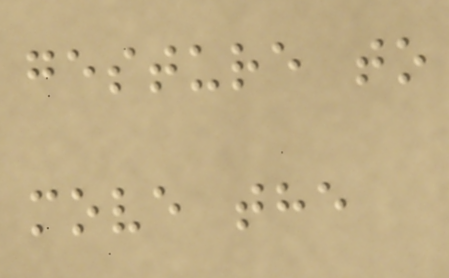gesture to
move the
